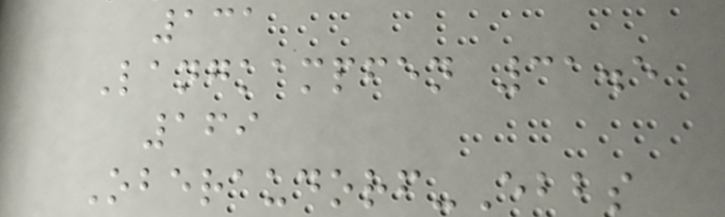131
Langkampfen 31.5
169
Oberaudorf-Ebbs
